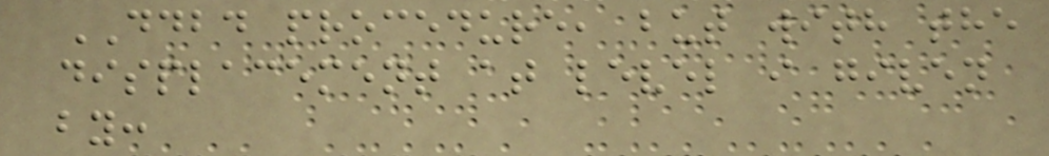DDBD procedure, but with the
displacement at level i given
by:
